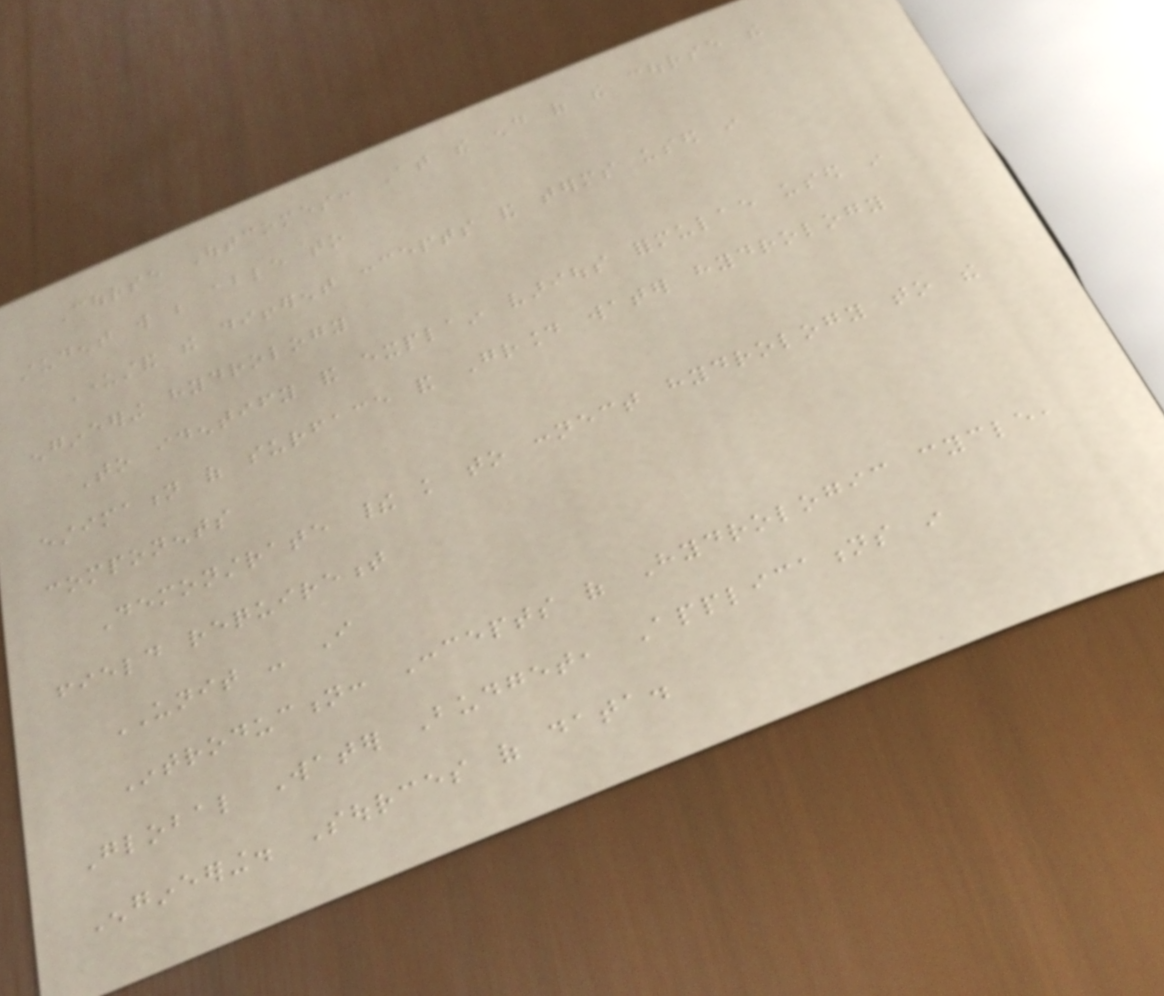Course Outcomes: At the end of the course the
student will be able to
Understand the different concepts and terms used in
engineering hydrology
To identify and explain various formulae used in
estimation of surface and Ground water hydrology
components
Demonstrate their knowledge to connect hydrology to the
field requirement
UNIT - I
Introduction: Concepts of Hydrologic cycle,
Global Water Budget, Applications in
Engineering. Sources of data.
